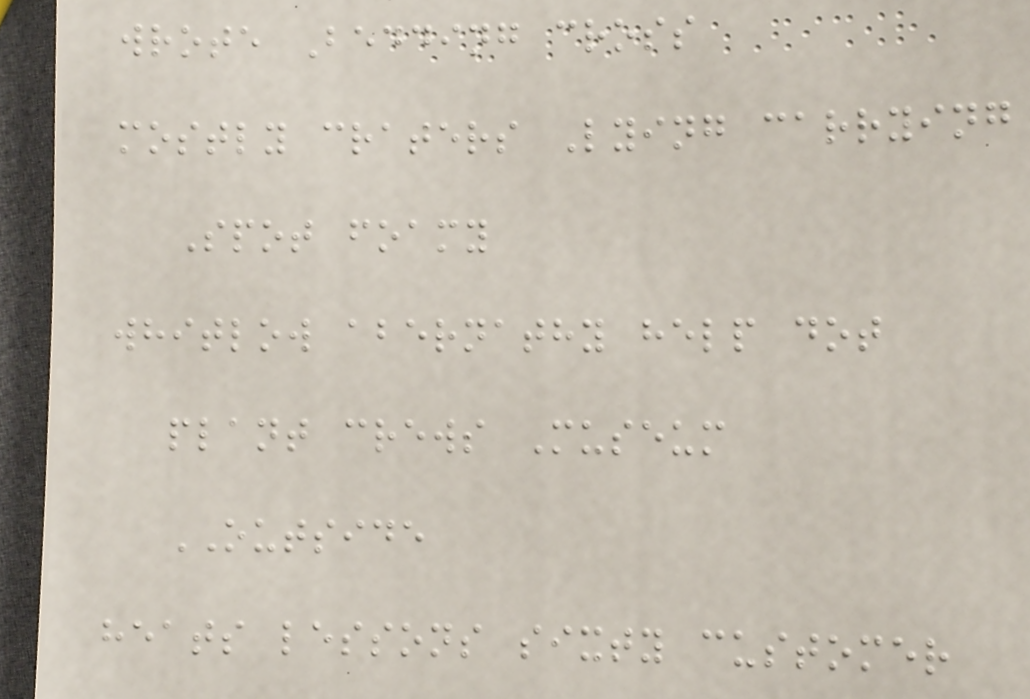wrote Bedding cross
mostly craters Lying carrying
Spot foamy
whitlow abernathy help dot
plant crews Museum
OUTSIDE
heats lessons sixty customer
